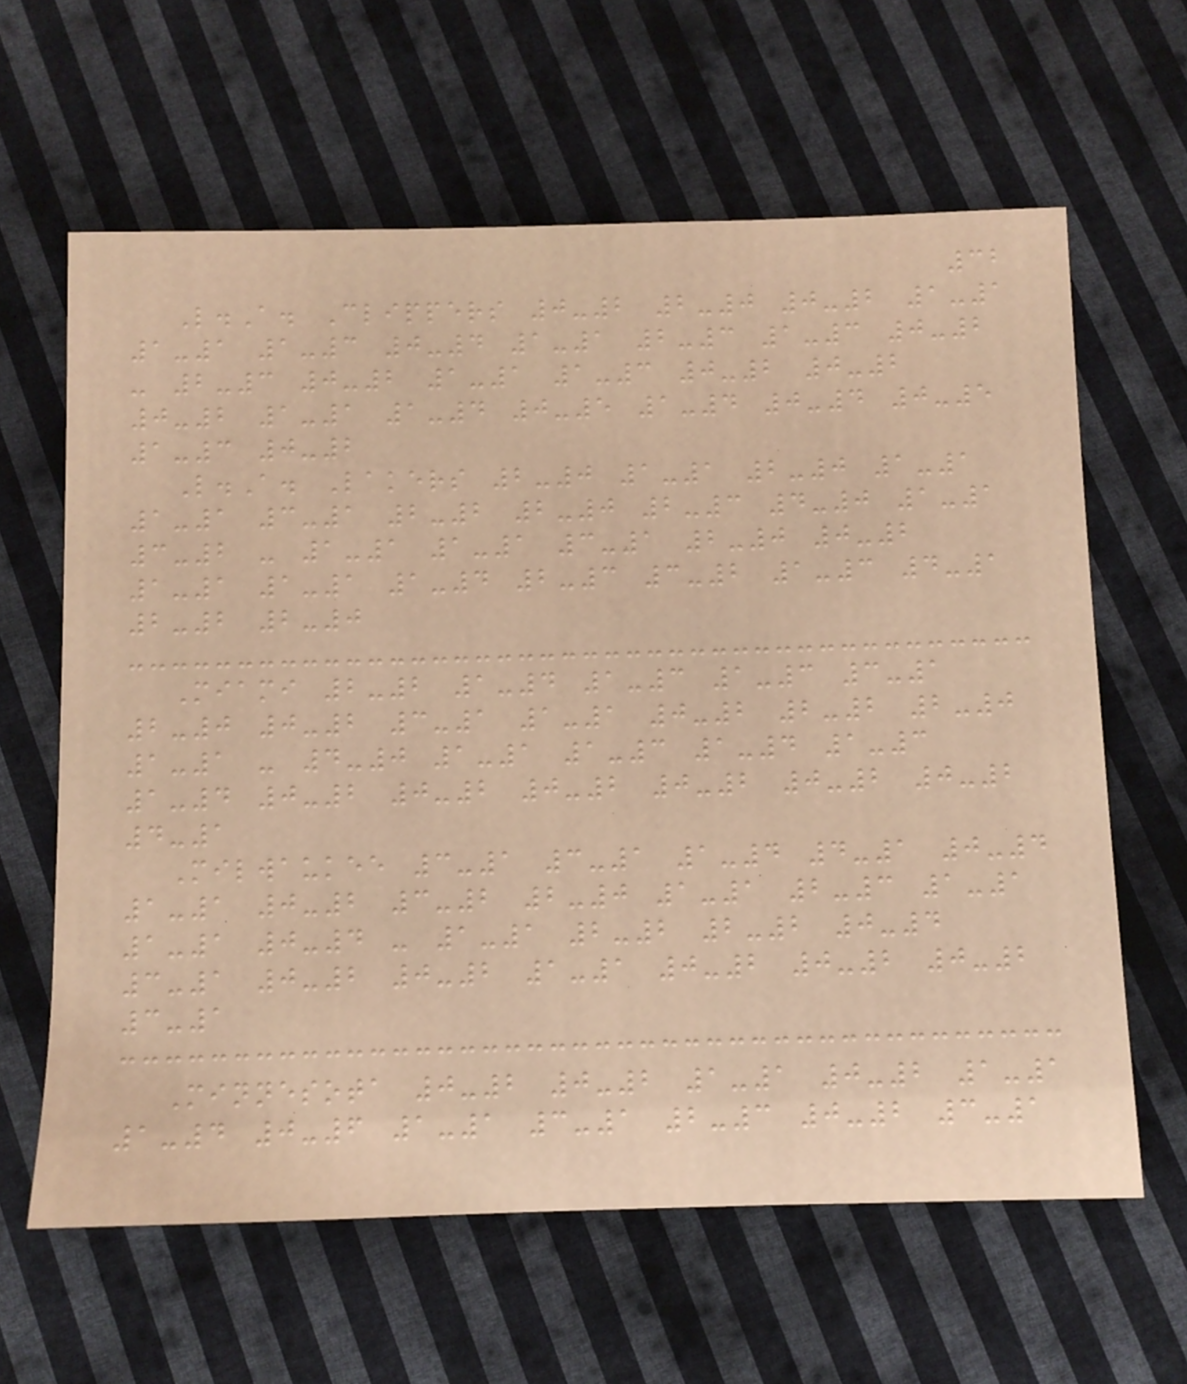32
L.A. Clippers 0-2 2-0 0-2 1-1
1-1 1-3 0-4 1-1 2-3 1-3 0-2
- 2-3 0-2 1-1 1-3 0-2 0-2
0-2 1-1 1-4 0-5 1-4 0-4 0-5
1-3 0-2
L.A. Lakers 2-0 1-1 2-0 1-1
1-1 3-1 2-2 2-0 2-3 4-0 1-1
3-2 - 1-1 1-1 3-1 2-0 0-2
1-1 1-1 1-4 2-3 3-2 1-3 4-1
2-2 2-0
Miami 2-2 1-4 1-3 1-3 3-1
2-0 0-2 3-1 1-1 0-2 2-2 2-0
1-1 - 4-0 1-1 1-3 1-4 1-3
1-4 0-2 0-2 0-2 0-2 0-2 0-2
4-1
Milwaukee 3-1 3-1 1-4 4-1 0-4
1-1 0-2 3-2 2-0 1-1 2-3 1-1
1-1 0-4 - 1-1 2-2 2-2 0-4
3-1 0-2 0-2 1-1 0-2 0-2 0-2
3-1
Minnesota 0-2 0-2 1-1 0-2 1-1
1-4 0-6 1-1 3-1 2-3 0-2 3-1
